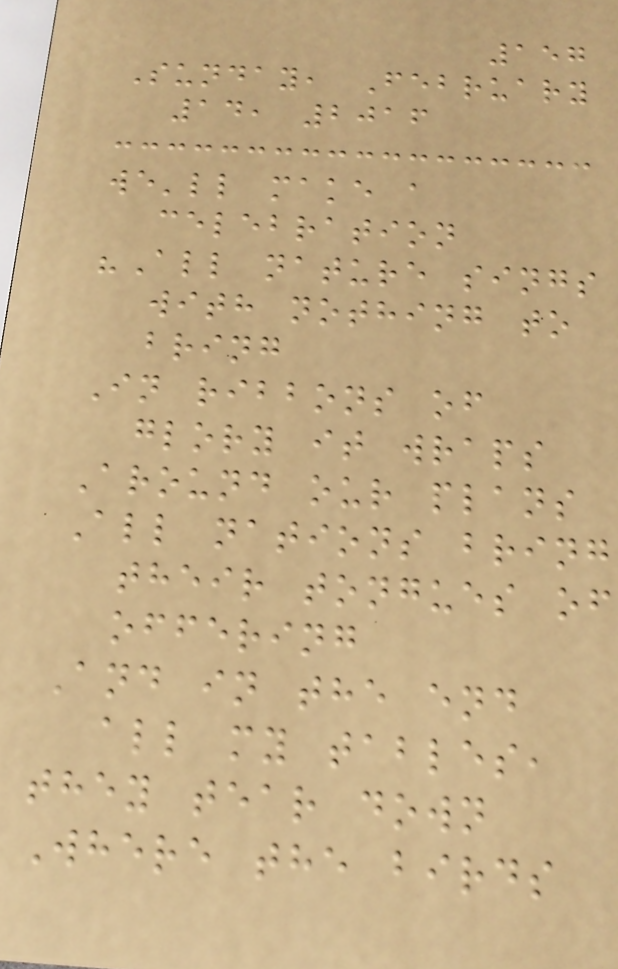157
Sunday, February
14, 2016
we'll make a
celebration
"All nature sings
with nothing to
bring
In ribbons of
glory it wraps
Around our plans
All nations bring
their tongues of
offering
And in the end
all my tables,
they tear down
Where the birds
